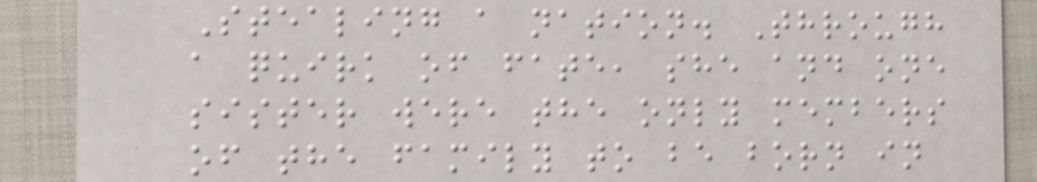Stealing a nation. Through
a quirk of fate, she and one
sister were the only members
of the family to be born in
